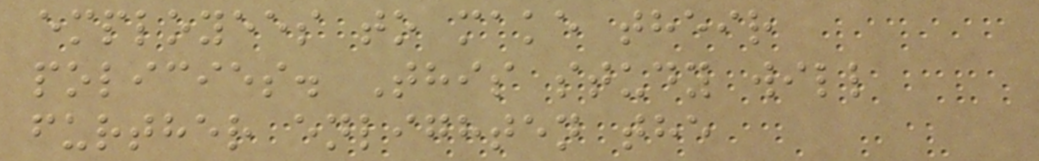employees to make their
policies. This study will
further enlighten the
